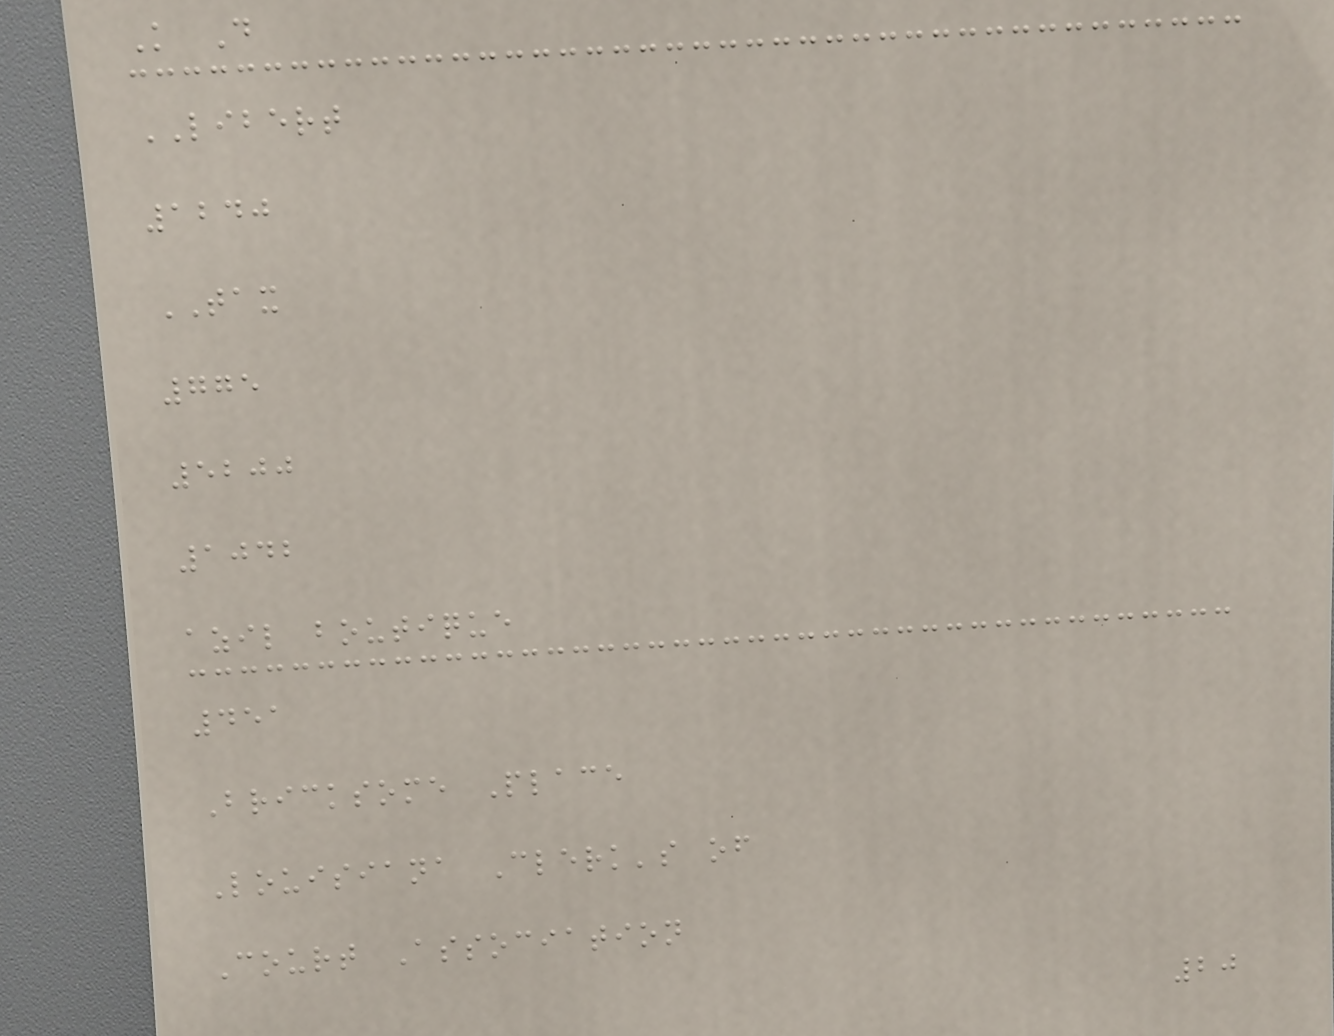K D
LIBERT
1240
TAX
775
5200
1042
azil boutique
451
Bricksome Place
Louisiana Clerk's of
Court Association
20
